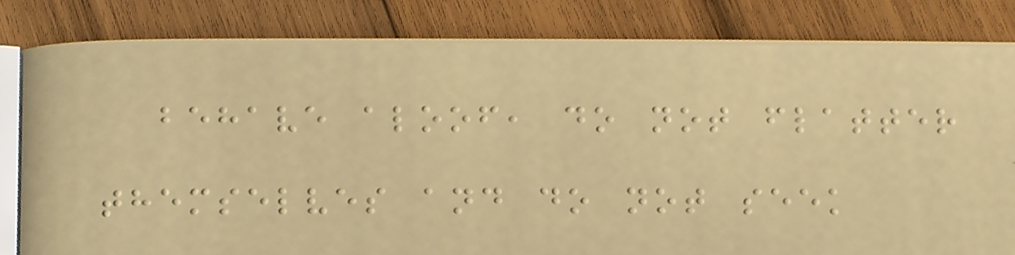behave aloof, do not flatter
themselves and do not seek
